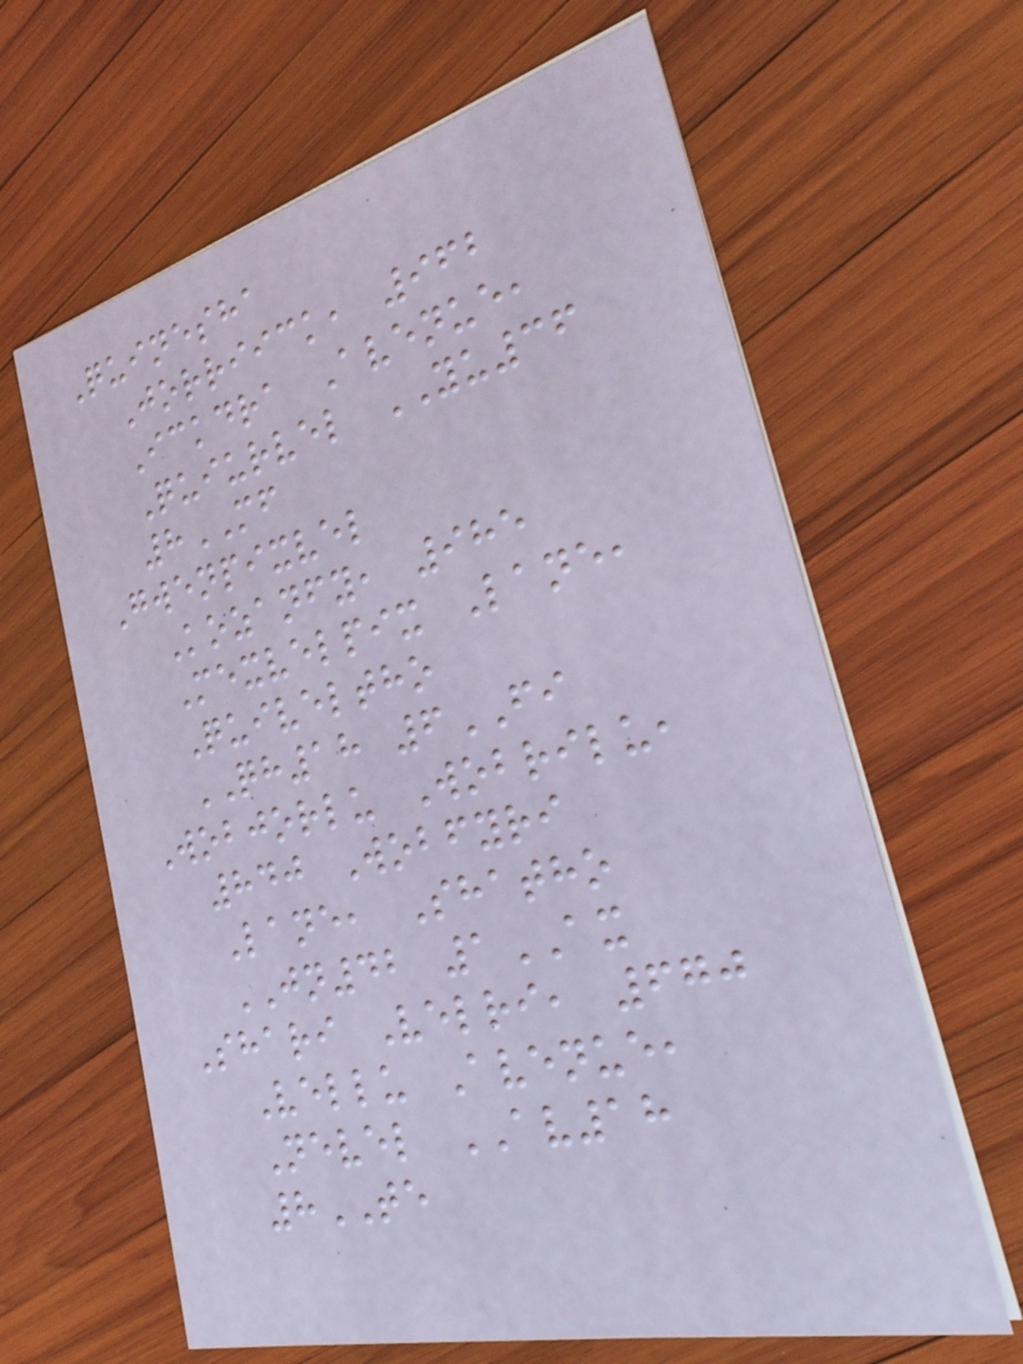Quinesha
Jorriick, 962
Ickdra Avenue,
Quiurvel YU36
8MF
Gwenpixvel
Kozanfy, 985
Mexvelpix Lane,
Quiveltho
QH18 6FI
Wobjorlu Wobrilu,
840 Wobfyri
Lane, Shatho
JN42 1AX
Shari Velri, 670
Vellu Avenue,
Nevel AV18
8TE
